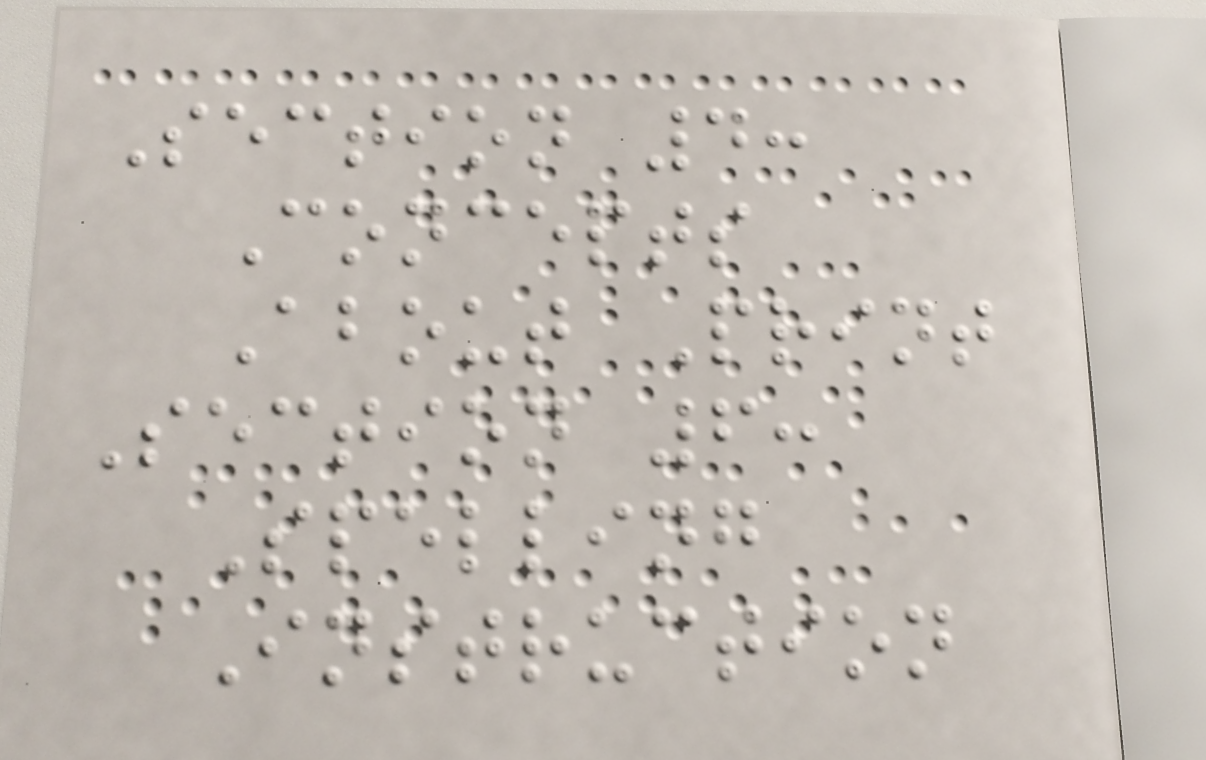Section 4:
Concepts
About Print
Section 6:
Spelling
Instruction
